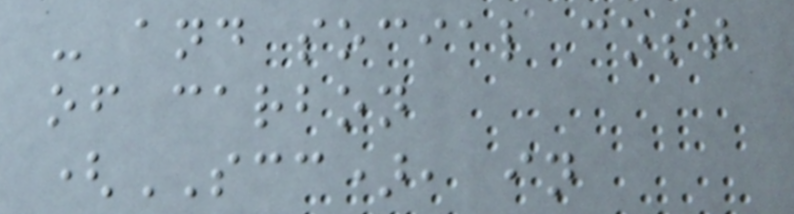- and social cost
of carbon
(SCC), in
